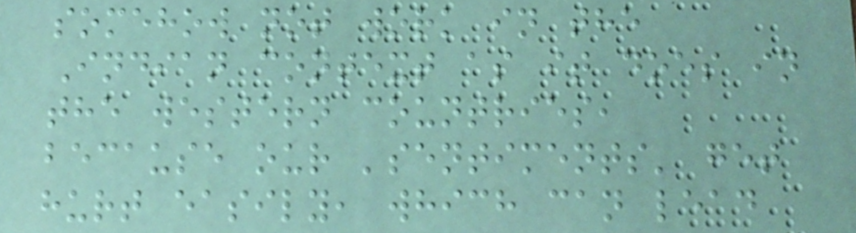somehow not work in the
Indian context as it does in
the western countries,
because our 'sentiments' get
hurt easily, which can lead
